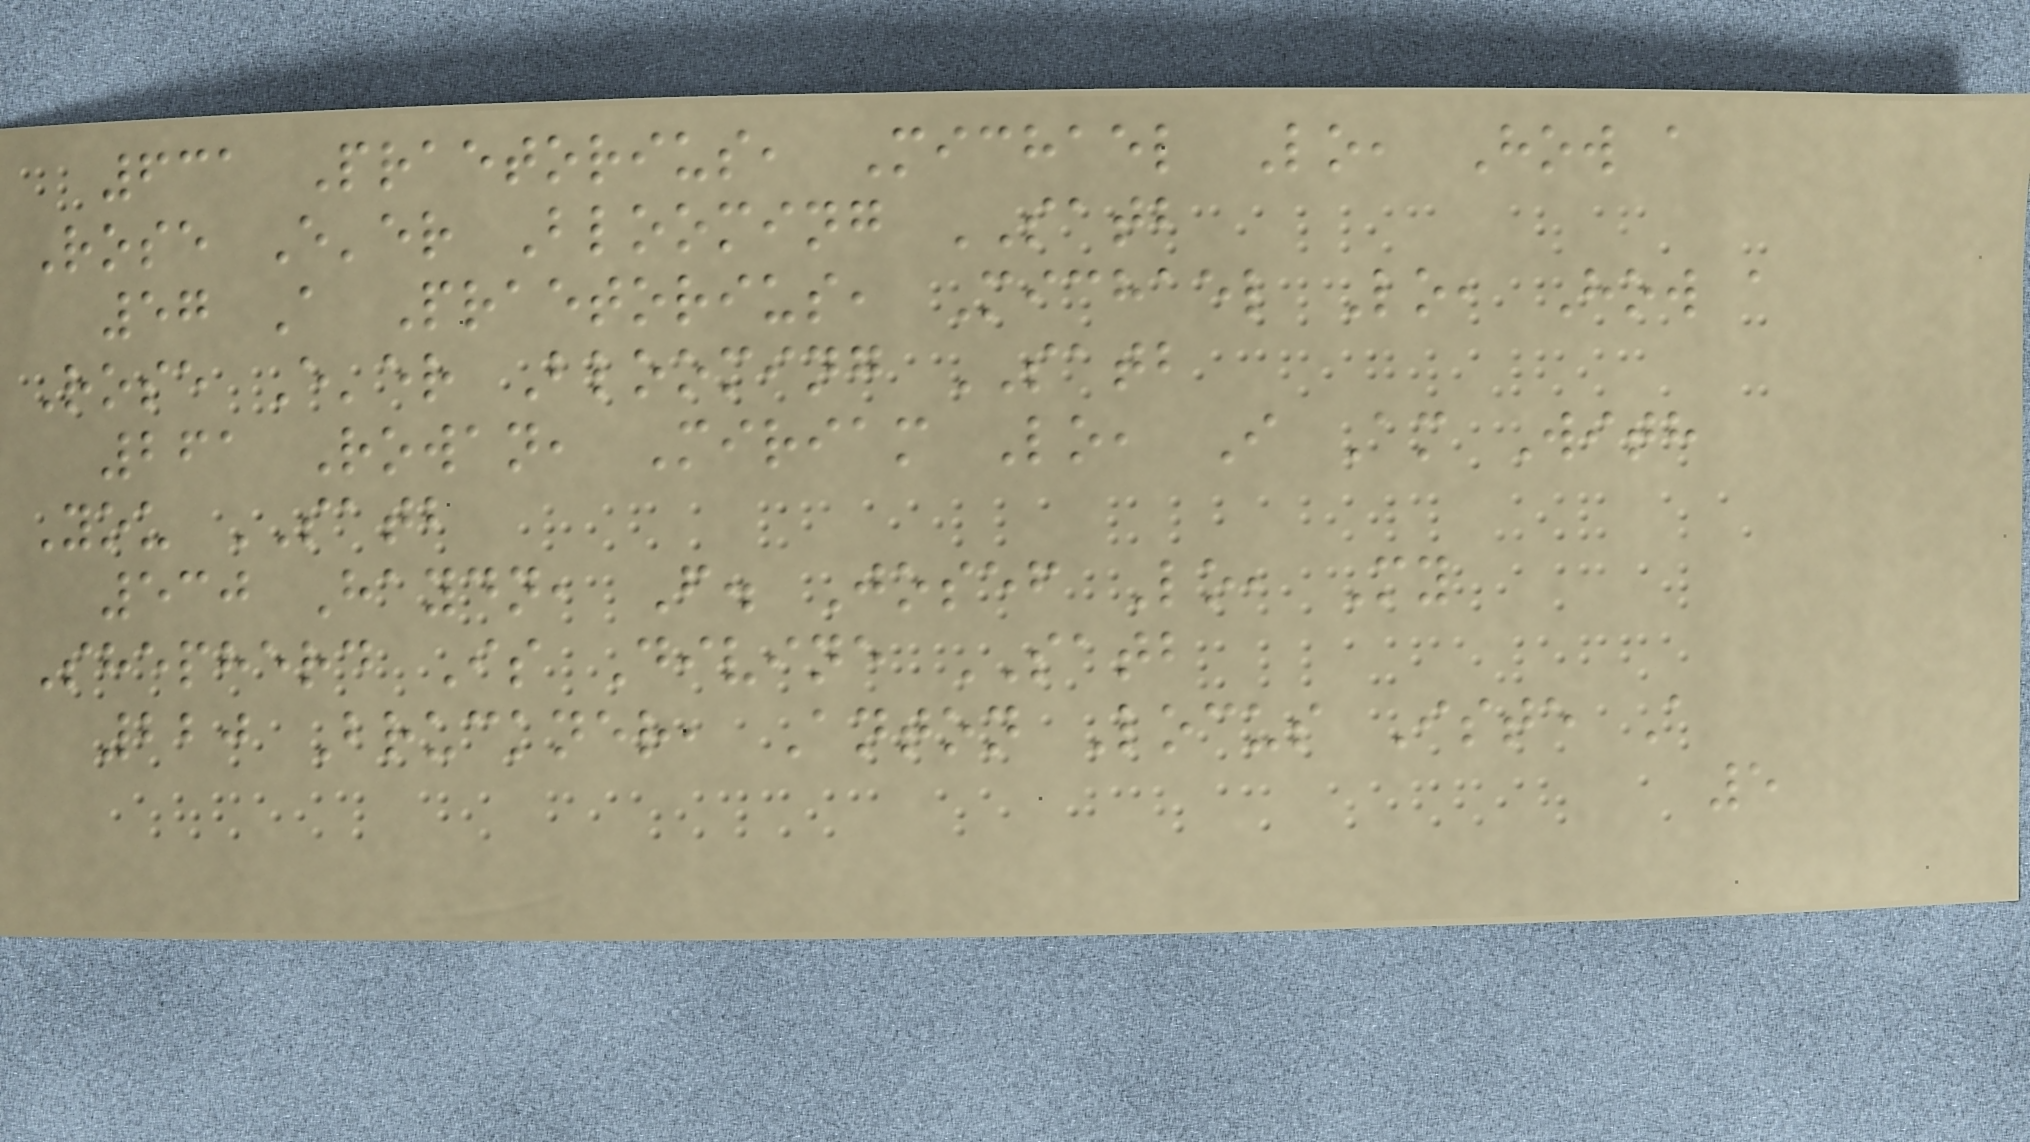631 Praetorius, Michael Lo, How a
Rose E'er Blooming SATB
57 A Praetorius, Michael Lo, How a
Rose E'er Blooming SATB
261 Rowan, Miriam Lo, I Am With
You SATB
530 Haydn, F. Josef Lo, My
Shepherd Is Divine SATB
220 Bruckner, Anton Locus Iste A
5
